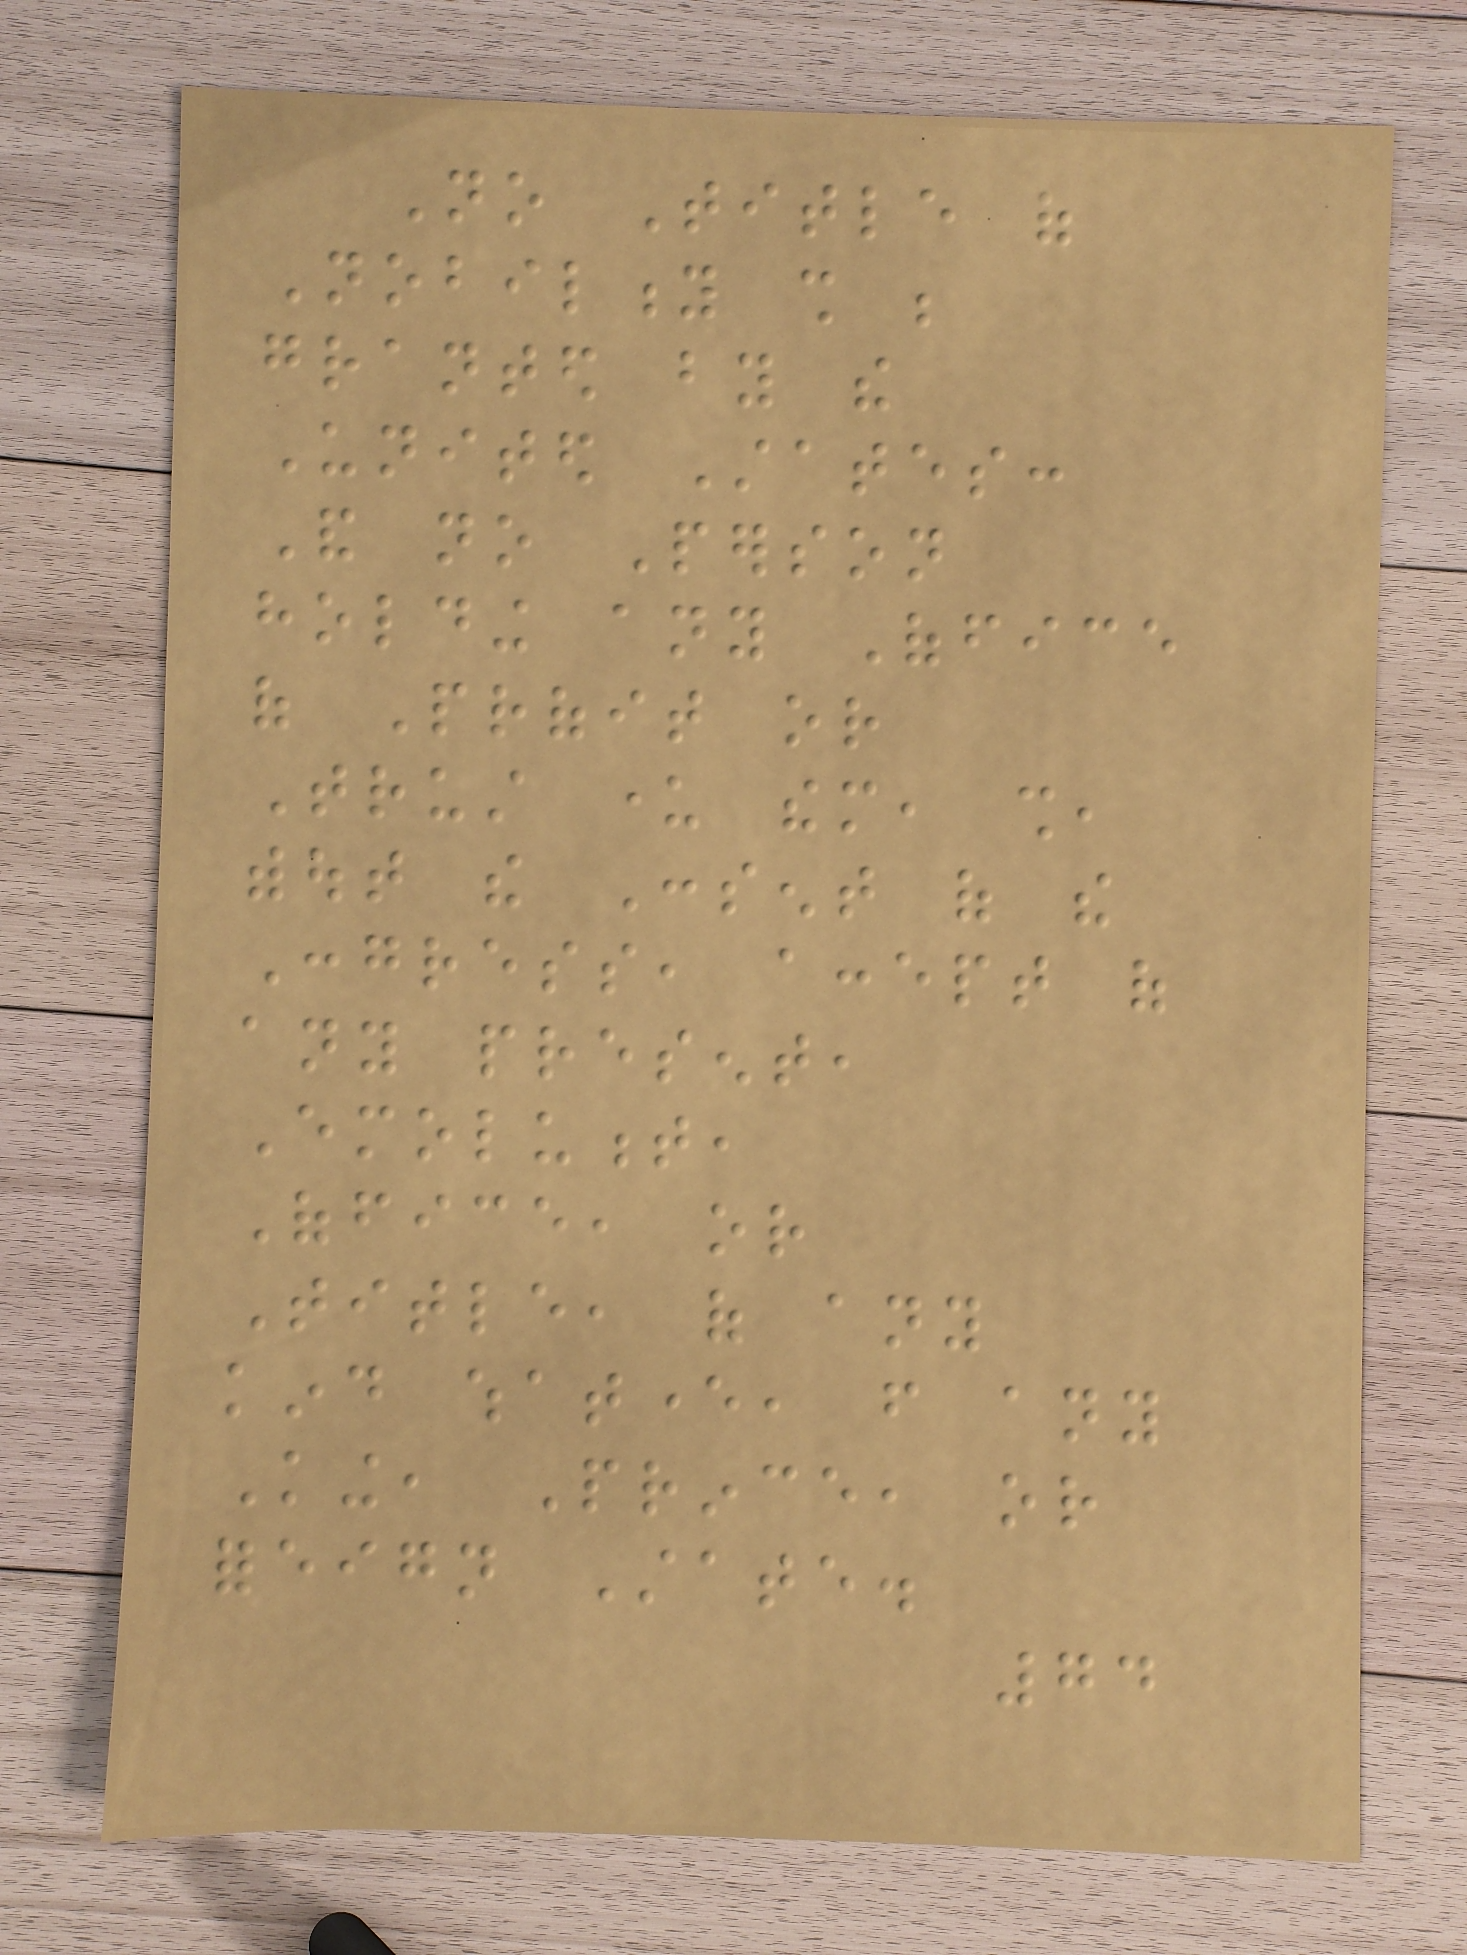No Title of
Nobility shall be
granted by the
United States:
And no Person
holding any Office
of Profit or
Trust under them, shall,
without the Consent of the
Congress, accept of
any present,
Emolument,
Office, or
Title, of any
kind whatever, from any
King, Prince, or
foreign State.
74
